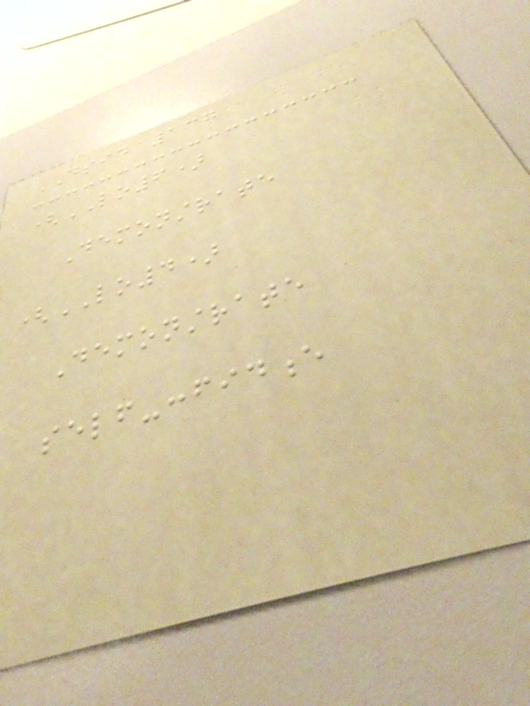DSID 137
(LO6)
Demonstrate
(LO4)
Demonstrate
self-confidence
